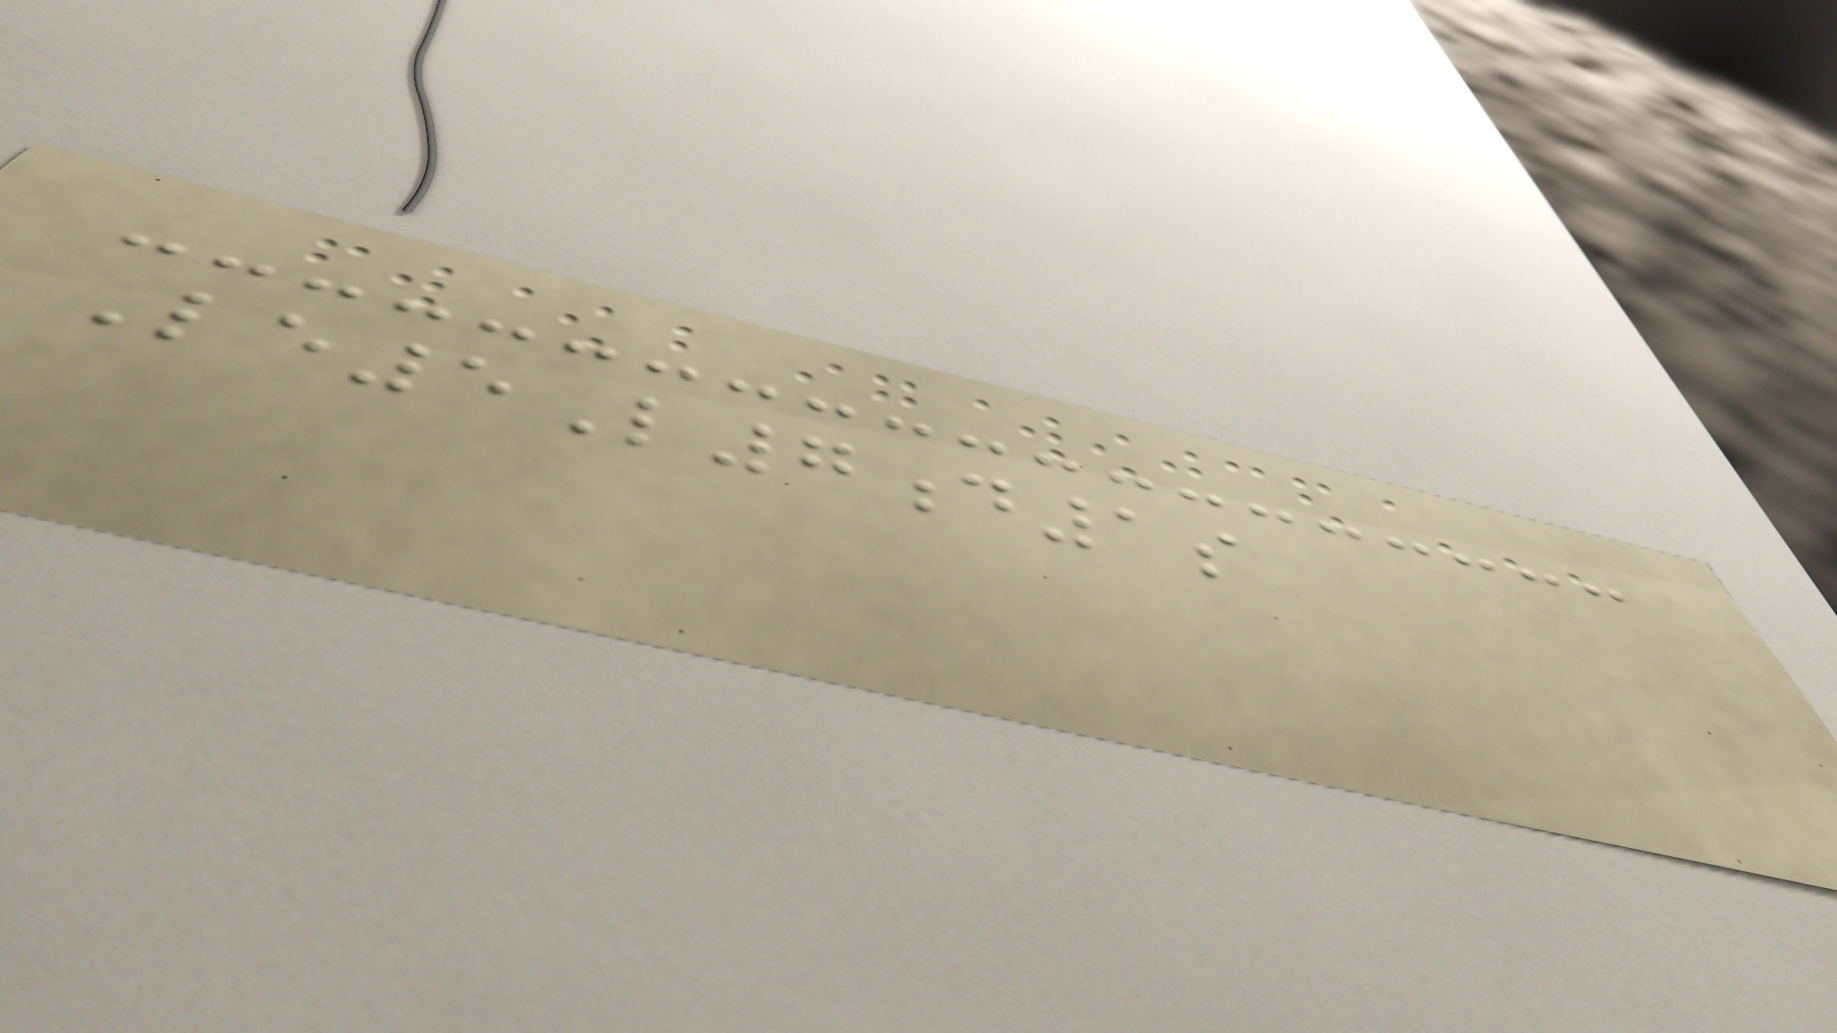Le5L7d1s
